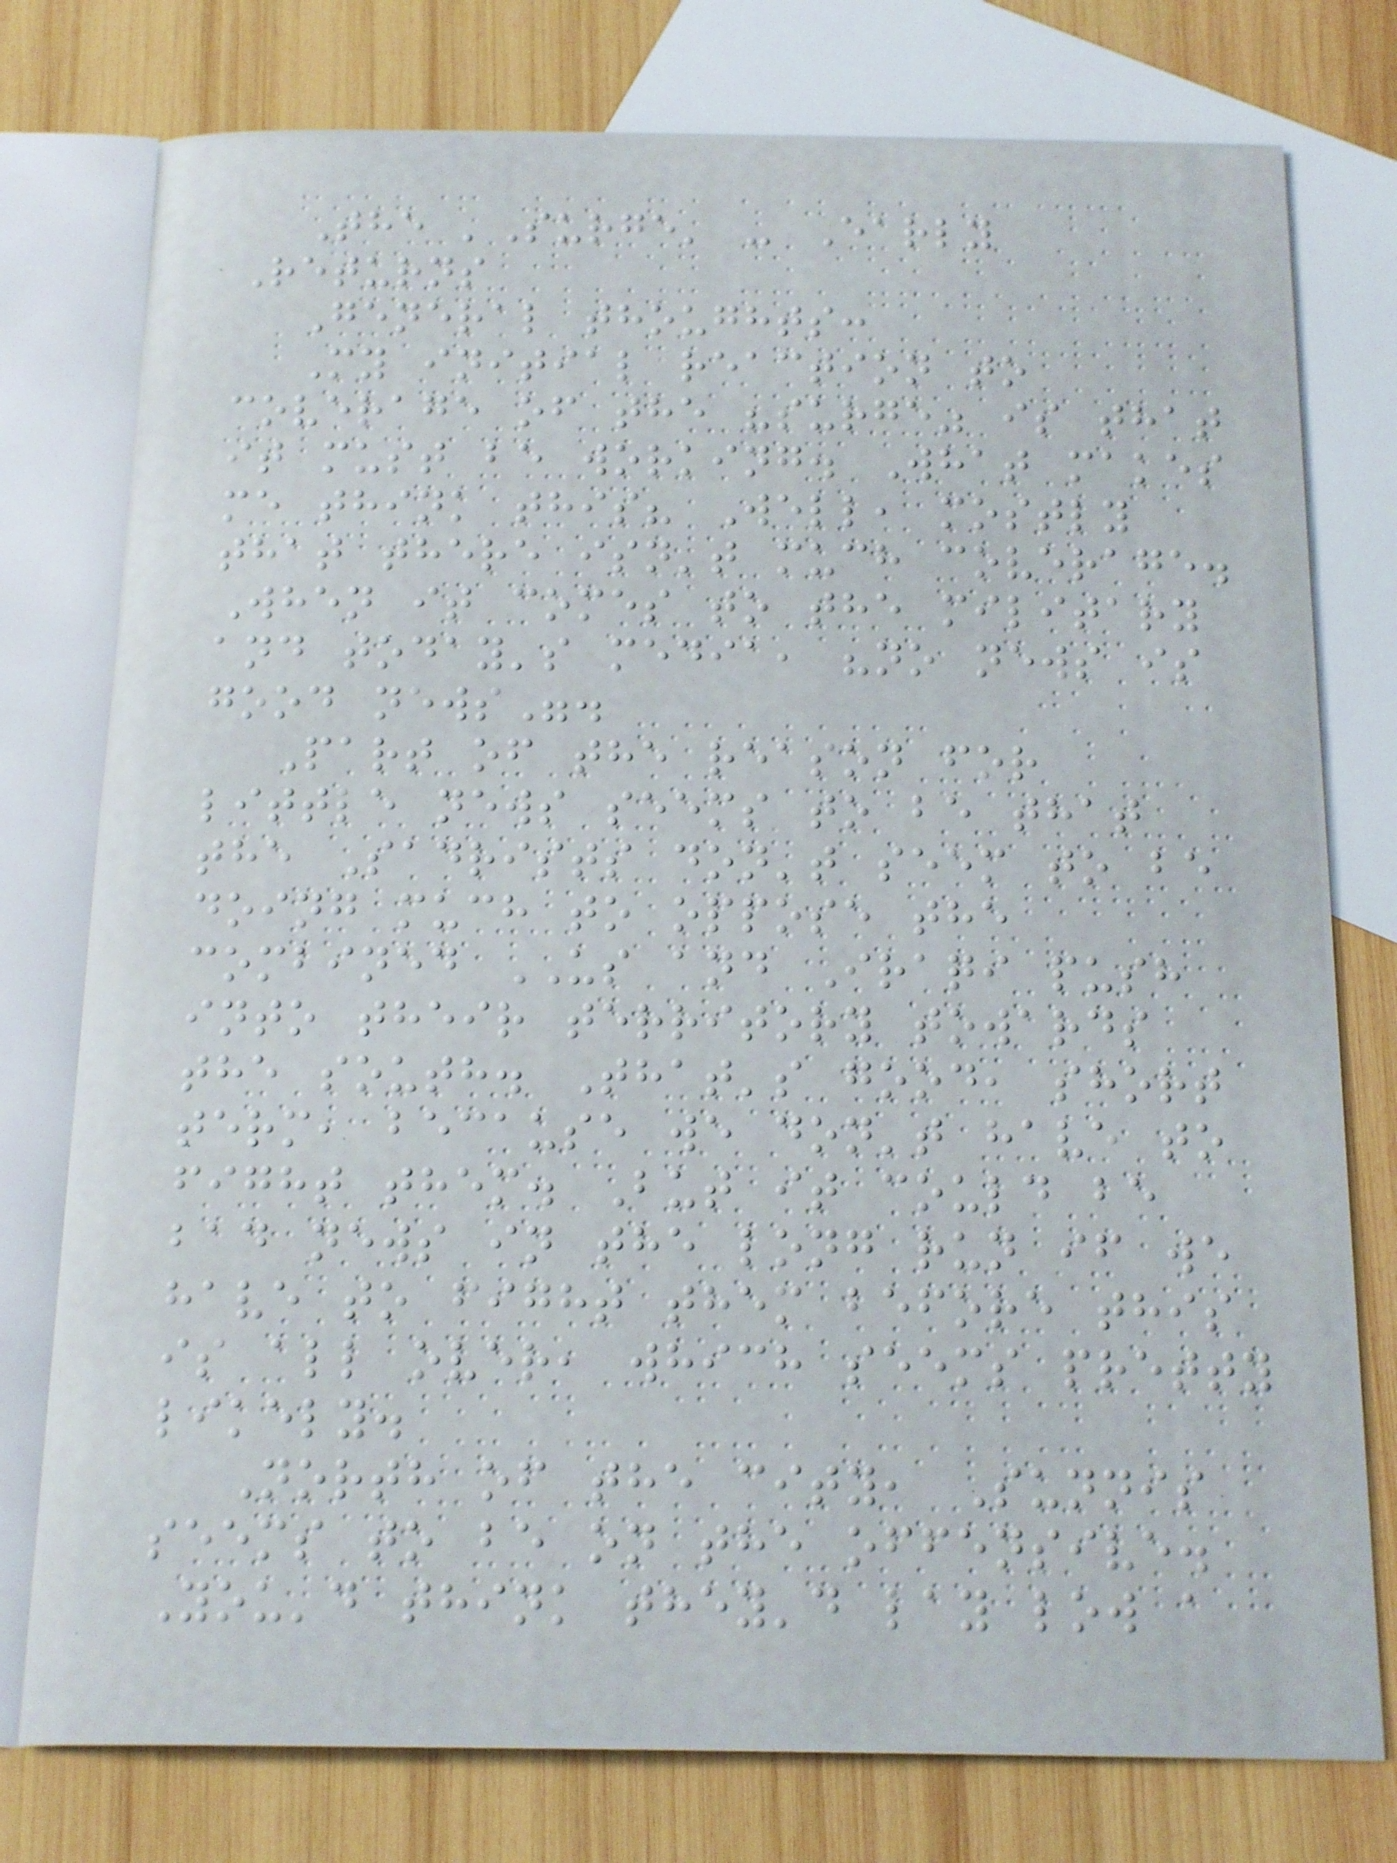The 'Surge' - Early
Returns
General thoughts:
My initial reaction to
coverage of the "surge" is that
it must be working. What makes
me think this? Well, mostly
that there isn't much coverage.
When it comes to the military
and today's media, "no news is
good news".
Part of the reason for
little news seems to be that
the Sadrists don't seem to be
doing much to oppose the
combined US and Iraqi push
into their territory towards
the south. That's good, short
term, because we don't have to
fight them. But it could be
bad news in the long run if we
have to fight them before this
is all over, which seems pretty
likely.
North of the city, Sunnis
seems to be on the offensive.
You'd think they'd lay low a
